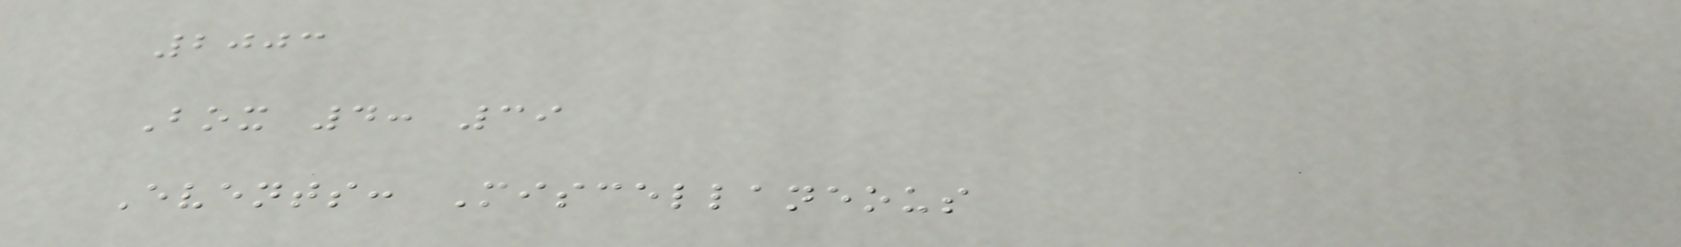2003
Box 4: 39
Events: Miscellaneous
